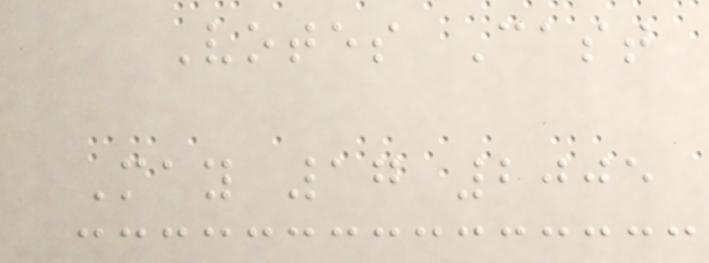Votes Cast
May 17 2005
